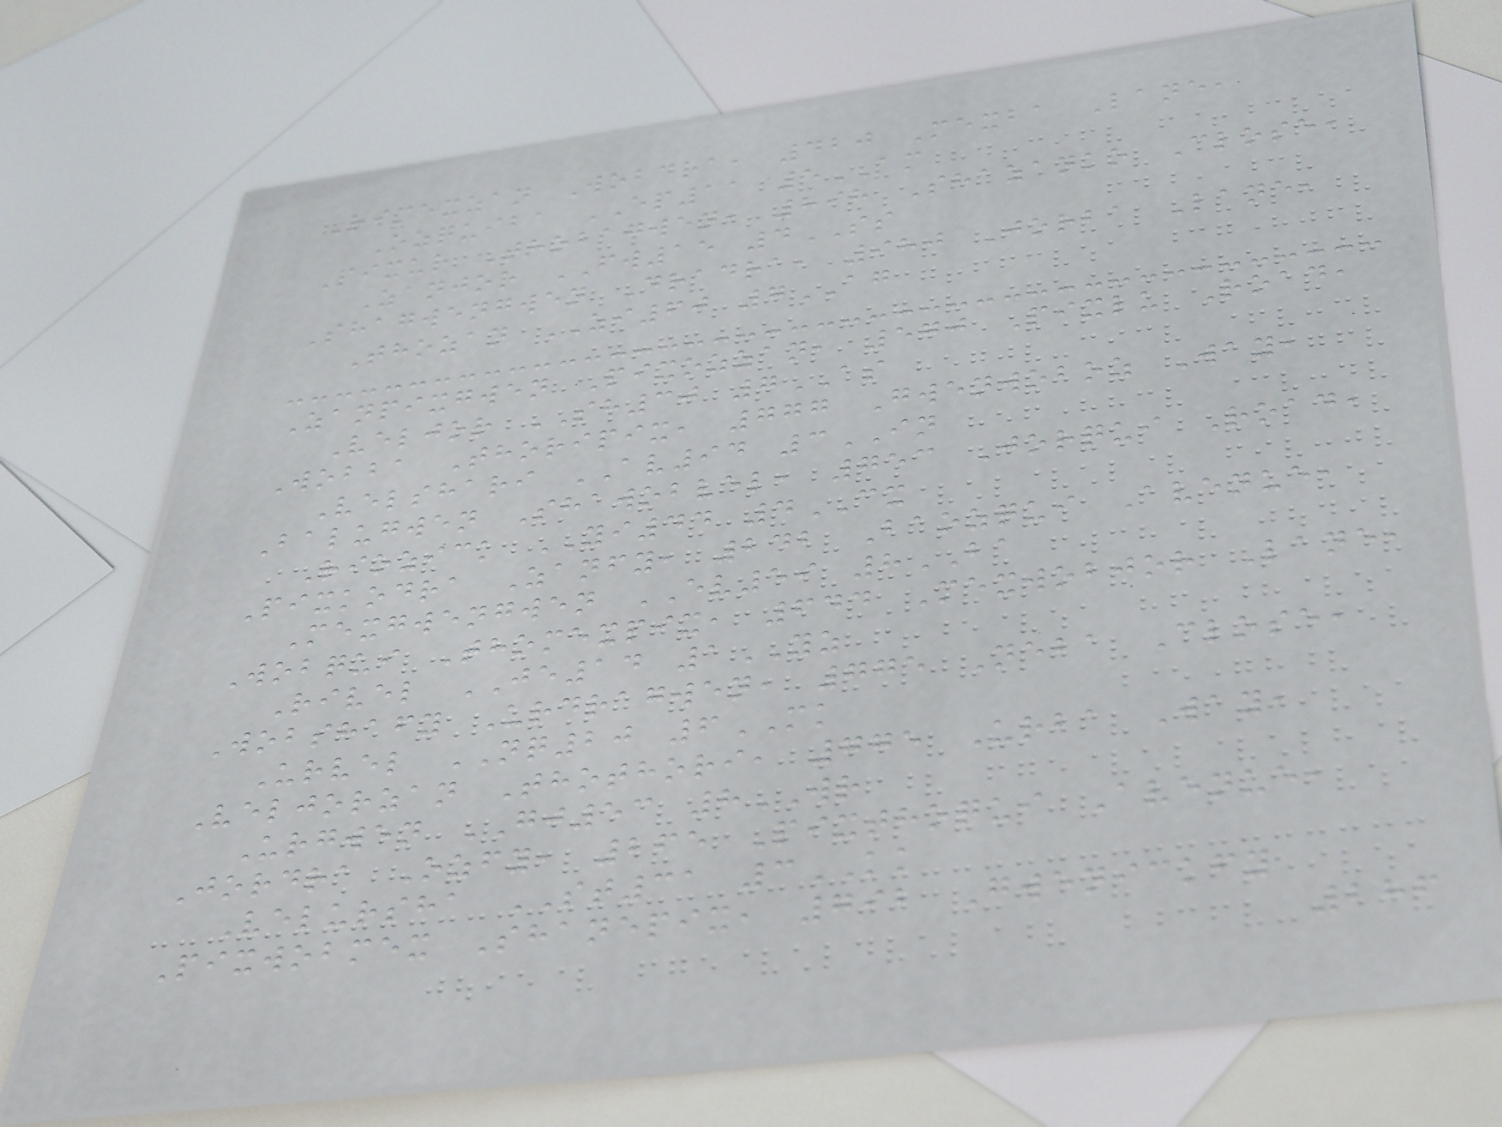Rimexzan Wobdra, 420 Mexba Lane,
Ozquiba EP11 5AM
Pixur Thobagwen, 898 Shazanko Close,
Zanjor FW15 4SS
Shagwengwen Dradra, 980 Jorba Lane,
Thozan ZI60 7AG
Zanpixgwen Pixozzan, 570 Pixlu Road,
Veljor SH30 7AS
Wobba Thoripix, 777 Gwenwoboz Way,
Velshari AV94 3IN
Balugwen Shawobvel, 753 Jorqui Road,
Riozick YI44 4CX
Pixkodra Zanfy, 242 Baozqui Avenue,
Mexgwengwen EV59 8BA
Wobqui Thomexpix, 644 Mexwobjor Lane,
Rivel JE14 1YZ
Wobshafy Urdragwen, 775 Neba Close,
Urvel NQ20 6MK
Veljorzan Thothori, 775 Urba Way,
Urgwen GJ53 8WR
Jordra Ozfy, 265 Pixthoqui Avenue,
Velursha ST31 3KK
Pixwobmex Shanepix, 792 Gwenickfy
286
